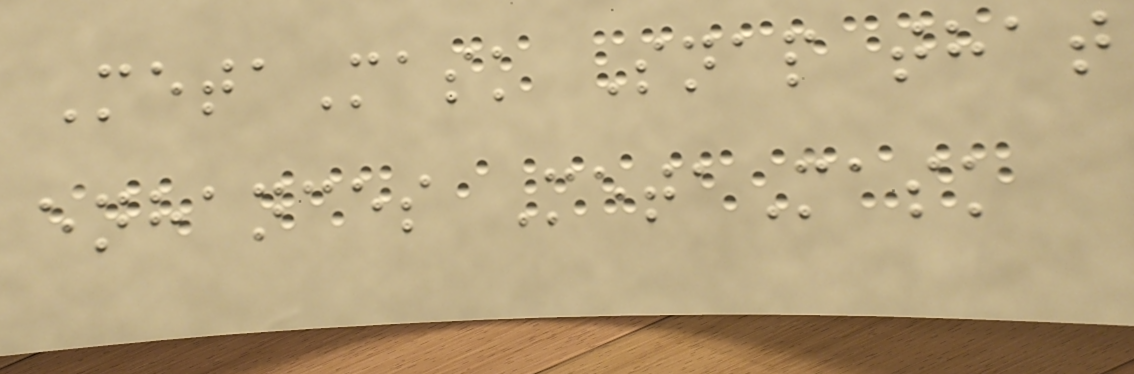MetaMask Snap that
enhances MetaMask
